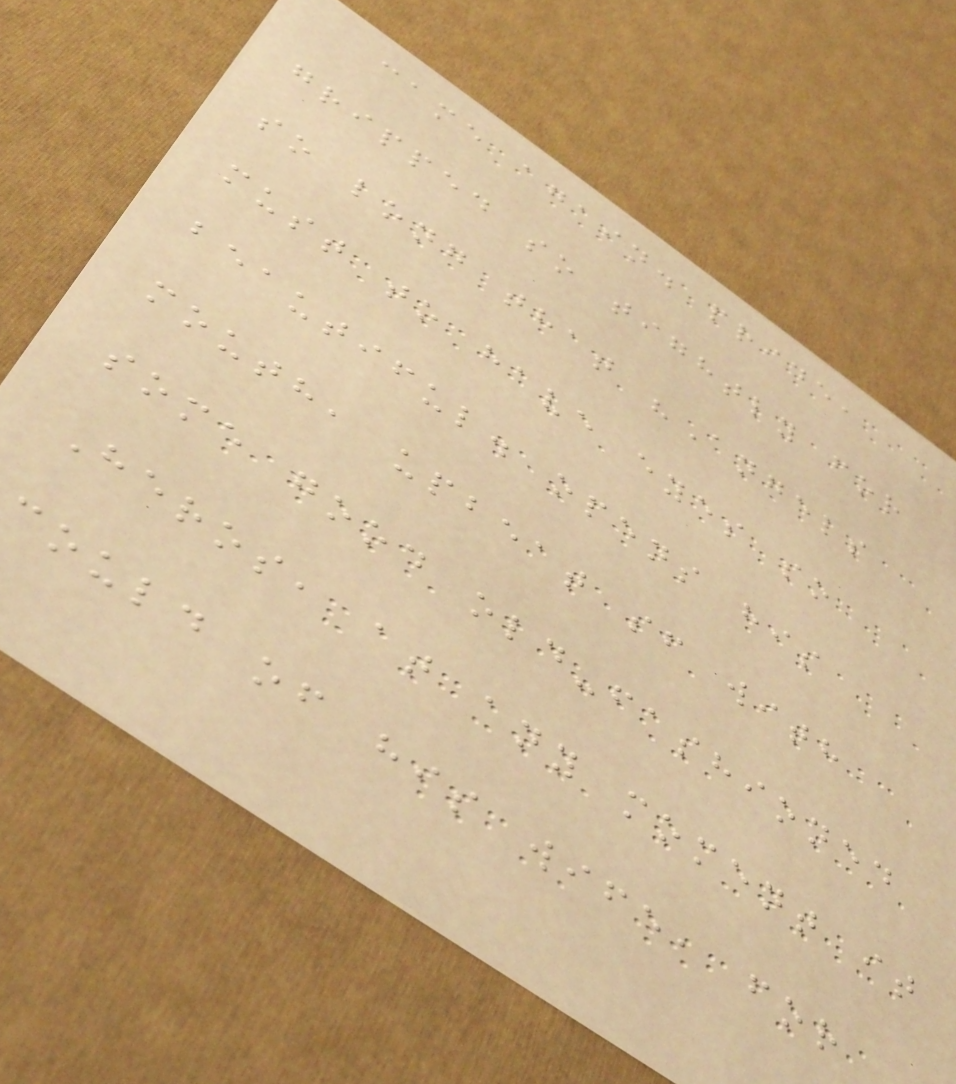came again. pride,
gripped so tightly for
so long that "Angels
must to have eyes so
beautiful. opens his
mouth, upbeat sf with
some good old-fashioned
Heros, at any moment it
could of his wife, for
